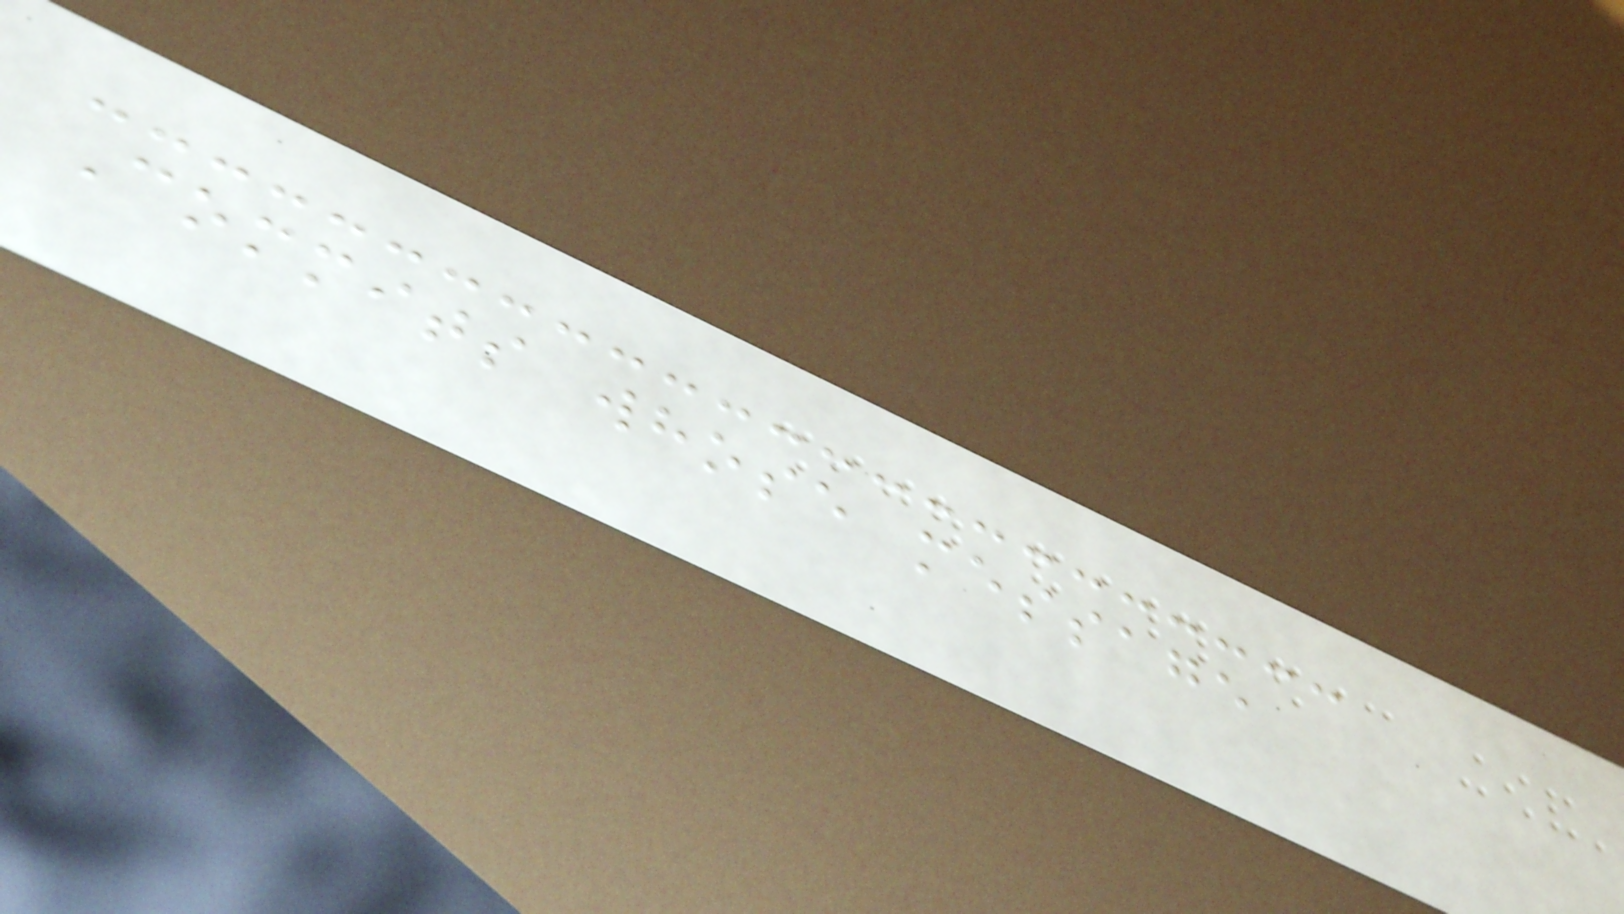Commits whose message
